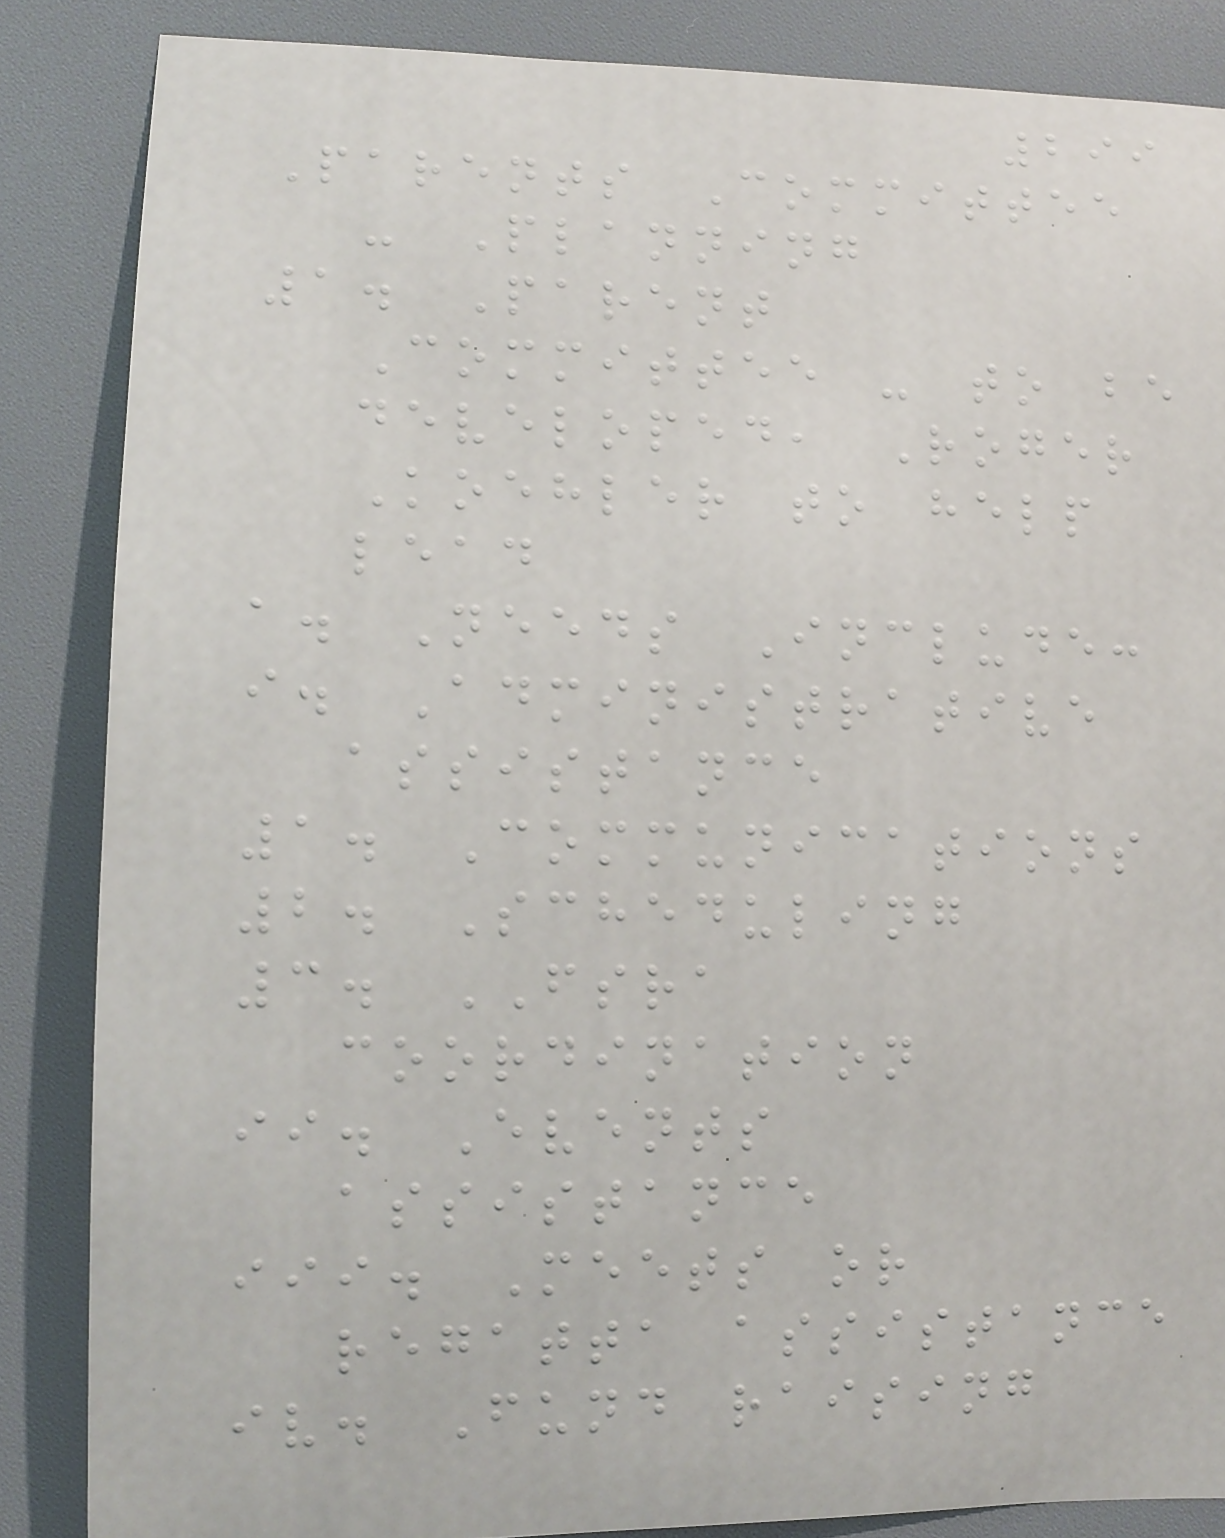299
Parents Committee
- Planning
1. Parent
Committee - to be
developed, Roger
Koehler to help
lead
a. Needs Include:
i. Administrative
assistance
1. Communications
2. Scheduling
3. FSRA
coordination
ii. Events
assistance
iii. Meets or
regatta assistance
iv. Fund raising
